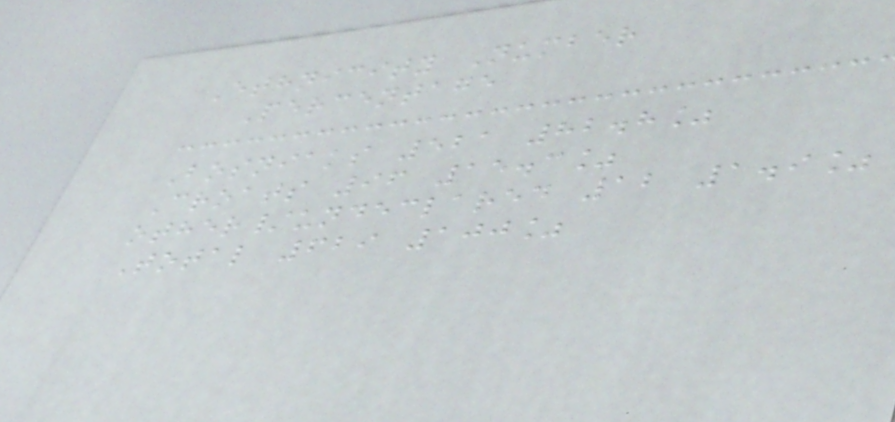Ethnicity Number
Percentage
Bosniaks 521 82.8%
Croats 96 15.3%
other/undeclared 12 1.9%
Total 629 100%
